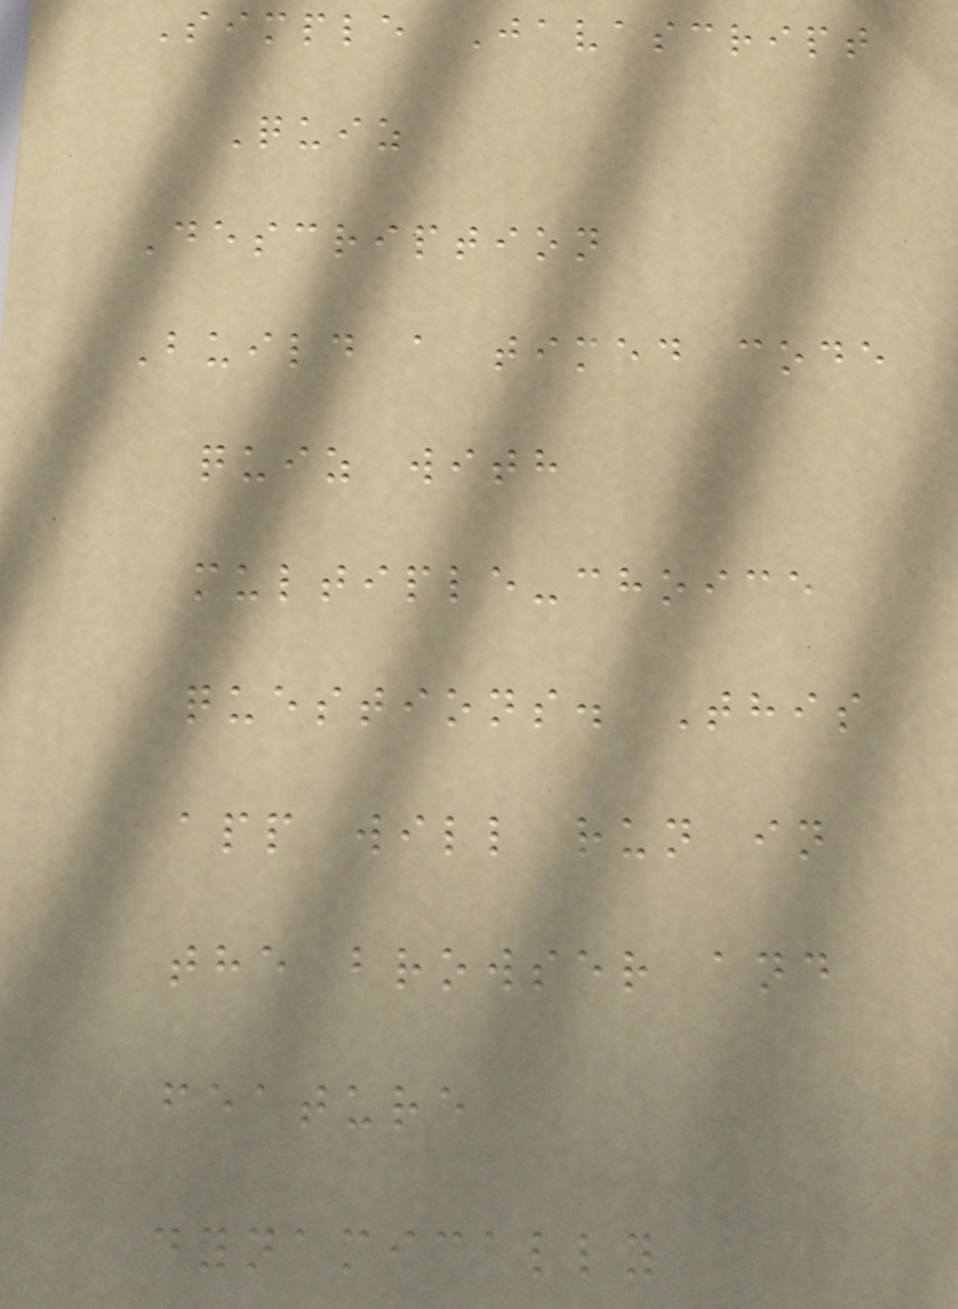Simple Javascript
Quiz
Description
Build a timed code
quiz with
multiple-choice
questions. This
app will run in
the browser and
feature
dynamically
